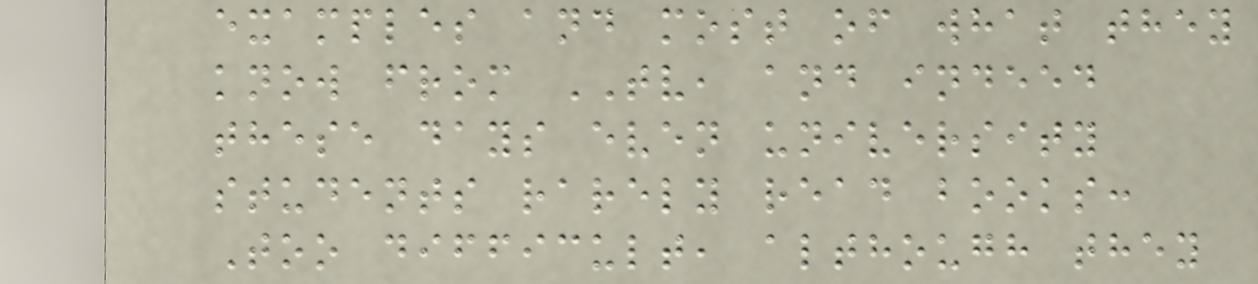examples and most of what they
know from TV, and indeed
these days even university
students rarely read books:
Too difficult, although they
